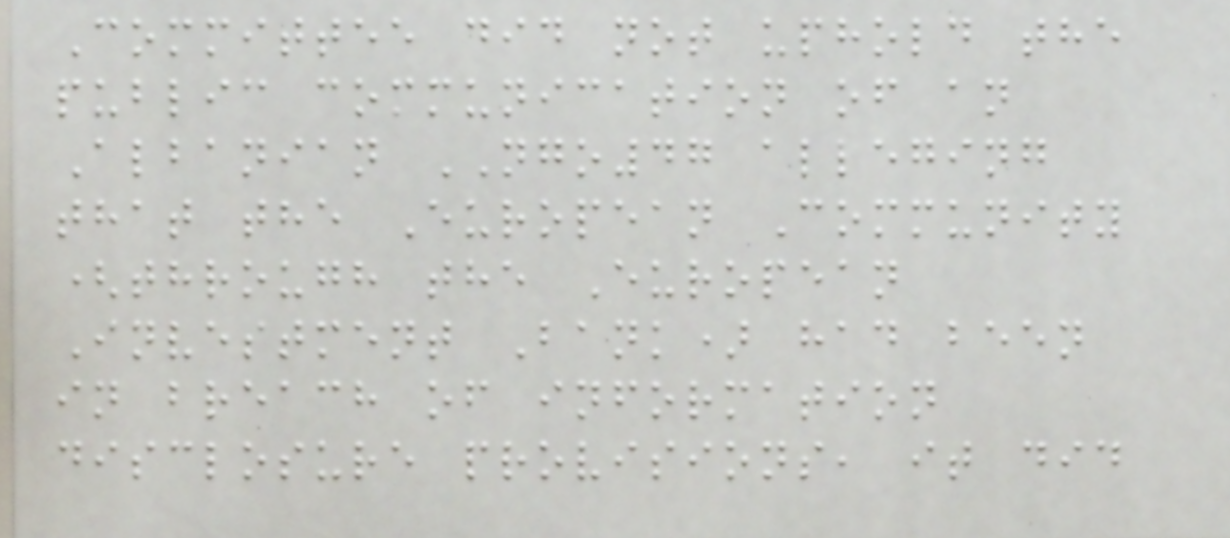Committee did not uphold the
public communication of an
Albanian NGO47 alleging
that the European Community
(through the European
Investment Bank) had been
in breach of information
disclosure provisions, it did
